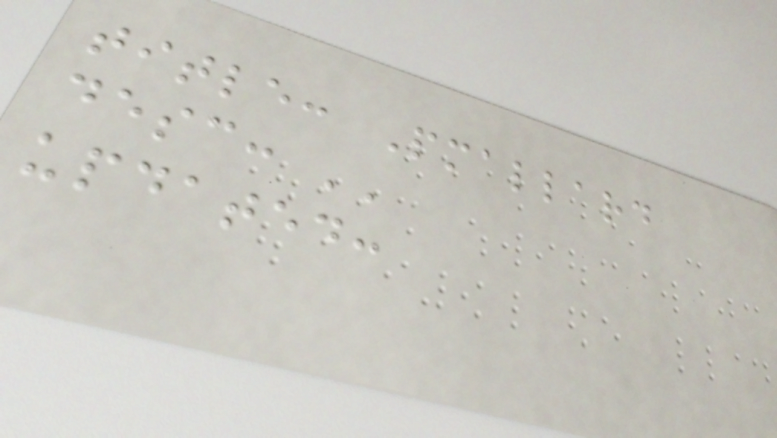title: Pmallard
desc: ''
updated:
